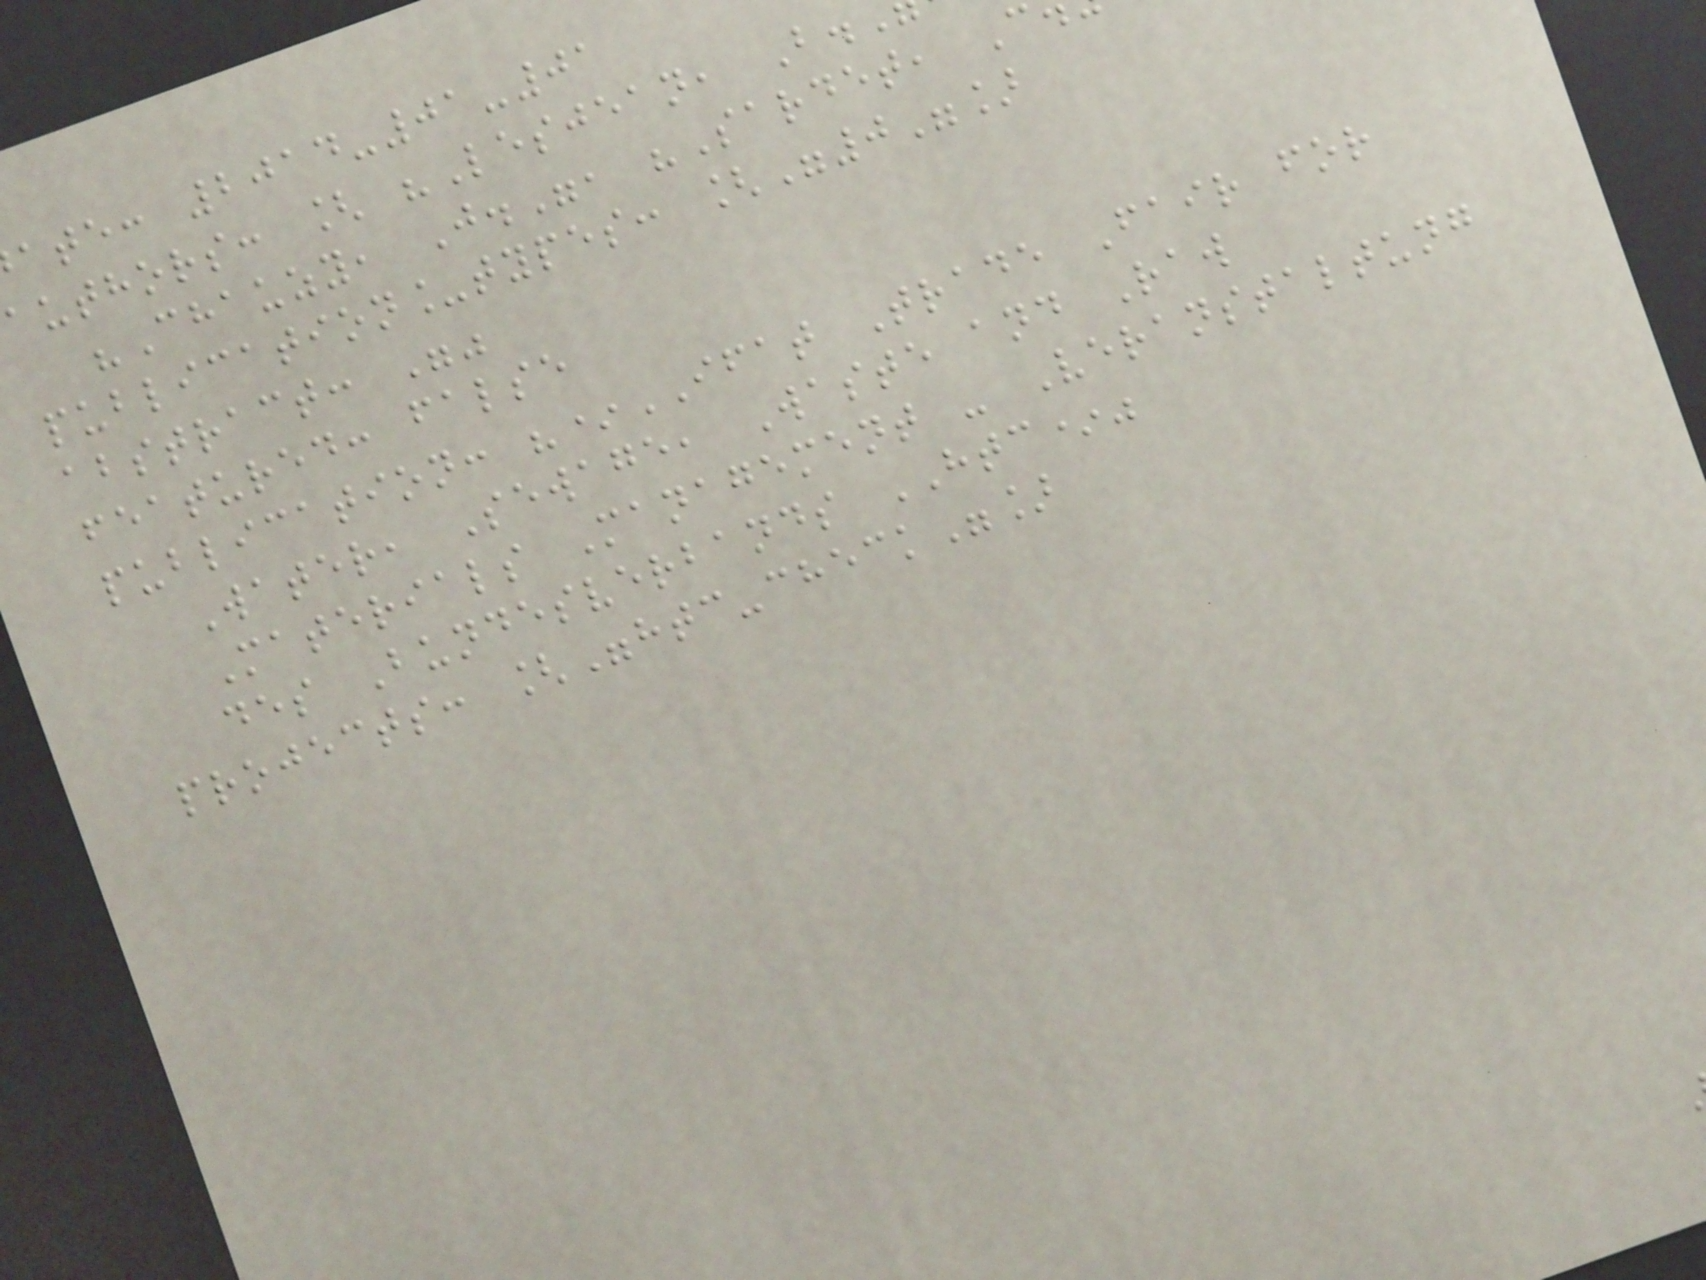ate: 2014-01-01
authors: [ "Lesjean, B.
"Chauzy, J.", "Sardet, C
publication_types: ["0"]
abstract: ""
featured: false
publication: "*IFAT Trade Fair for
Water, Sewage, Waste and Raw
Materials Management - Veranstaltung
des Bundesverbands HTC*"
projects: ["htc-check"]
